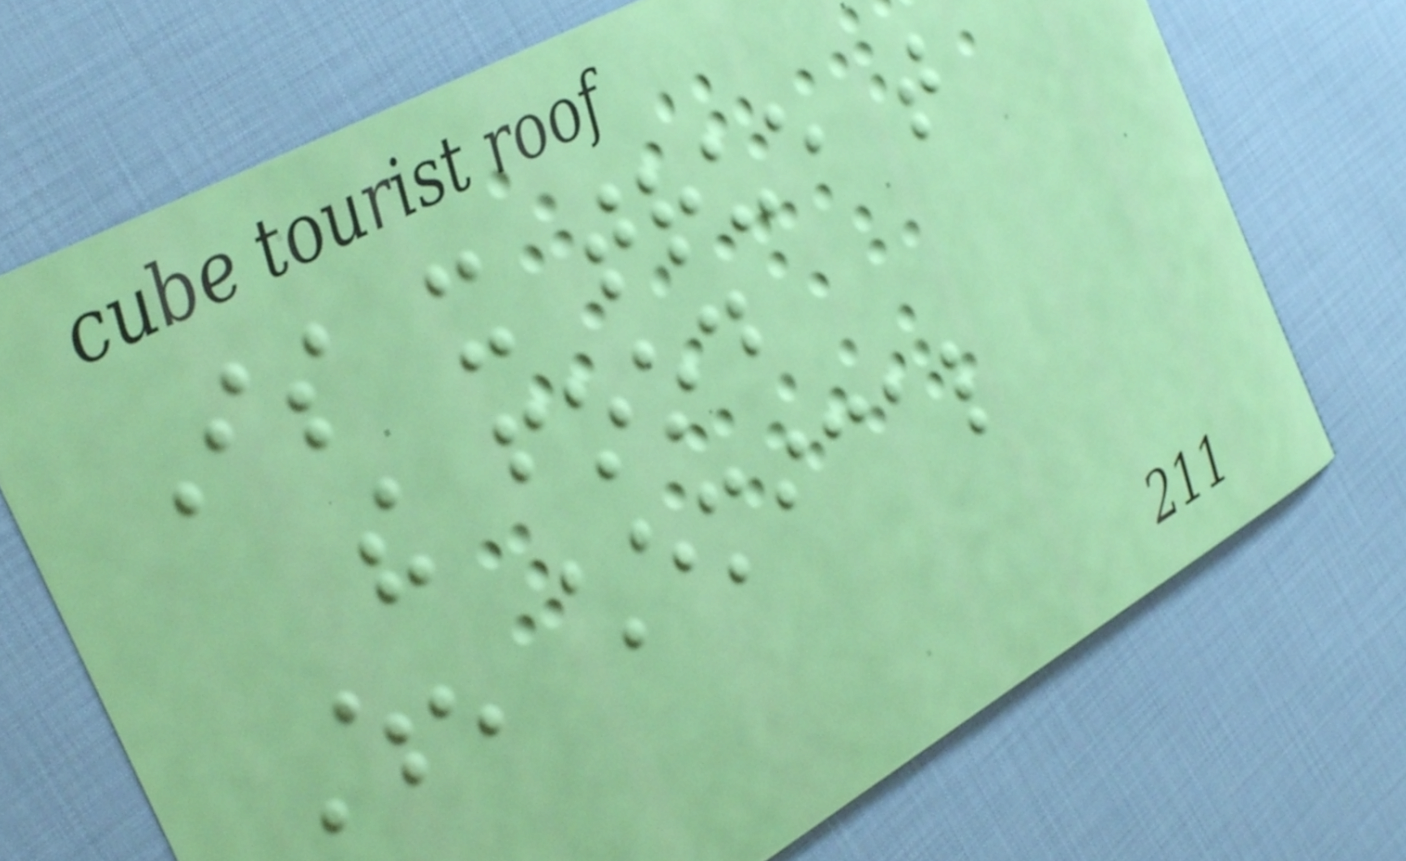Is it true that
the food
When chemical
